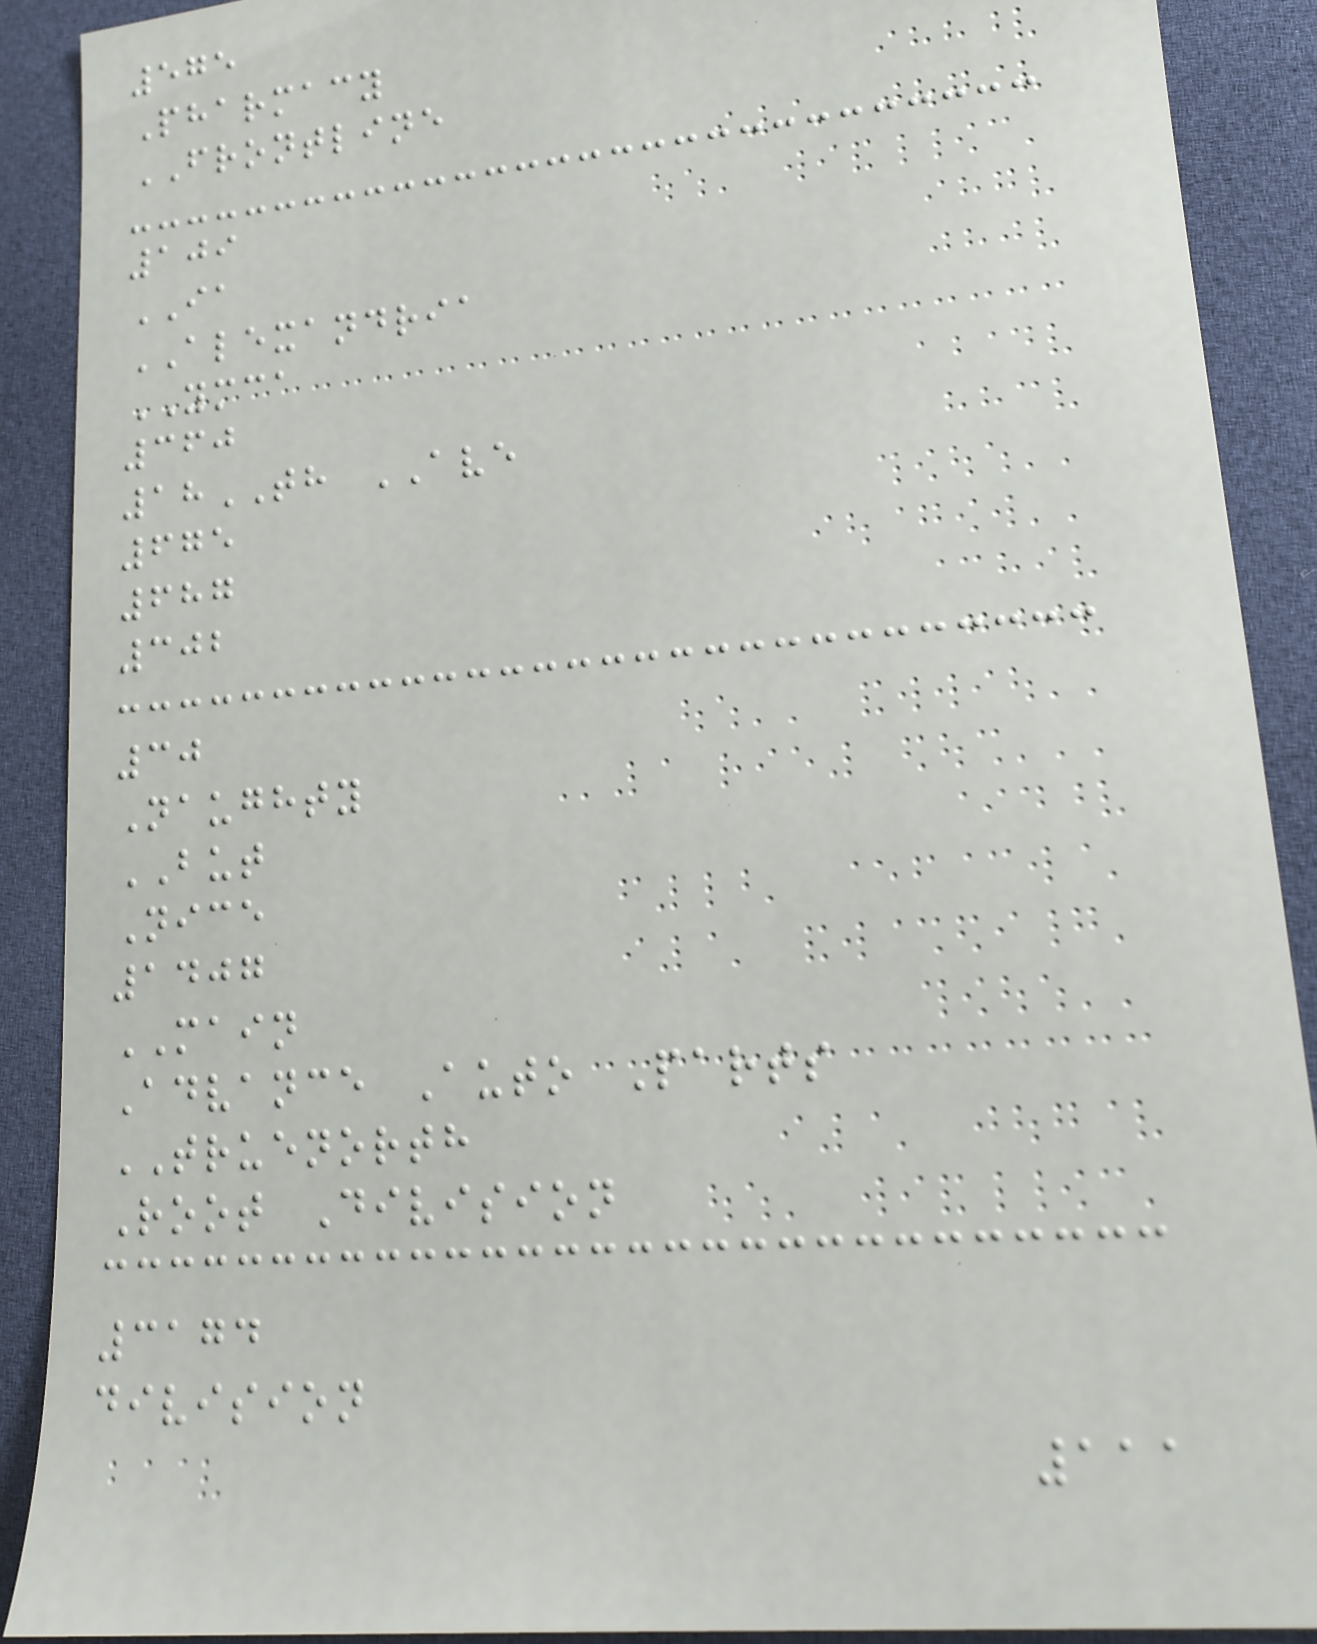575
Pharmacy
FRONTLINE
109
IA
ALEXANDRIA
YMCA
360
18TH AVE
675
687
302
30
Naughty
BUT
Nice
1407
MAIN
Advance Auto Parts
TRUENORTH
Root Division
3174
division
111
